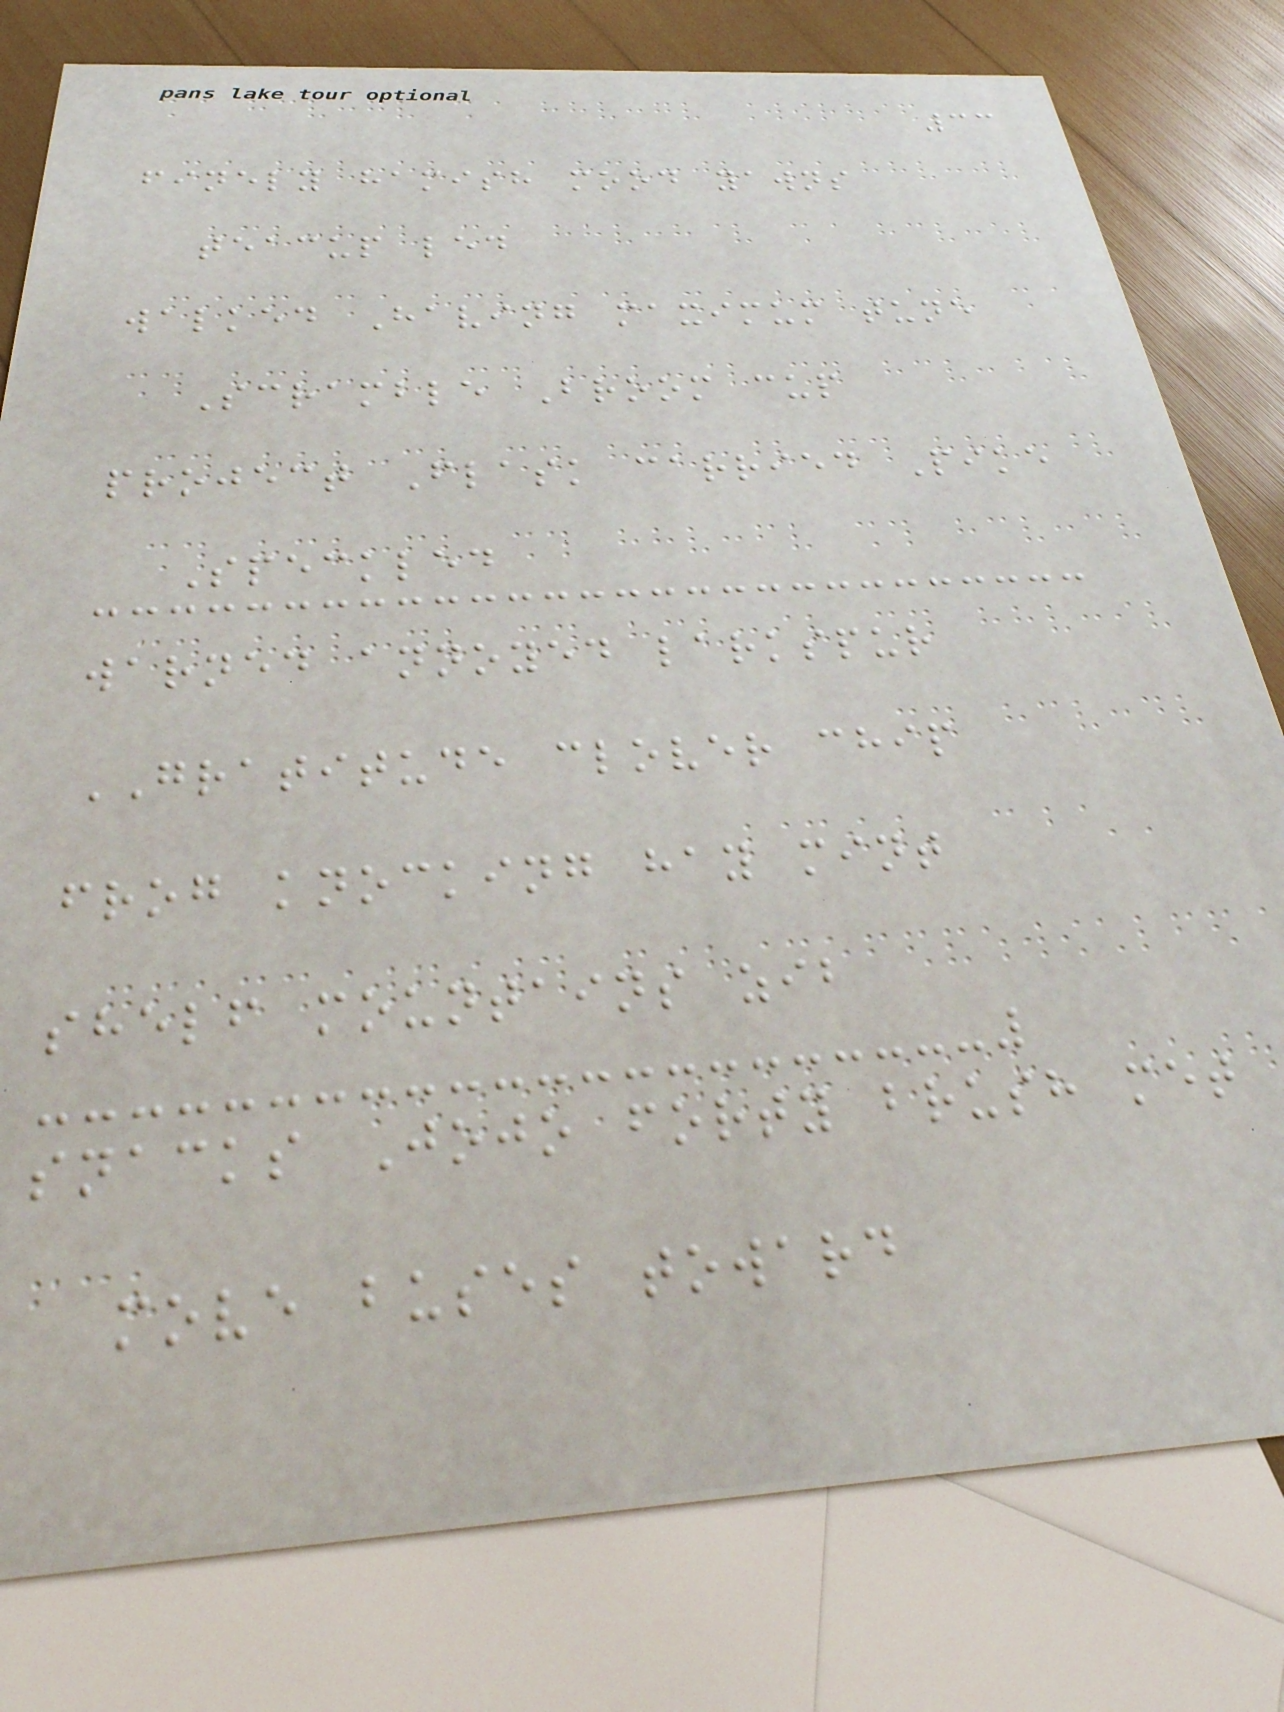33
finely hamish mood yawns
teacup led
walked Having maximum tune
Scramble Broom cup
project Flask carried Pike
Speckled
warned annoyed larkspur
GRATITUDE clover chip
frog knocking hay mint
shelf mountains zib
snacks Jojo forty brush met
move buses toward
